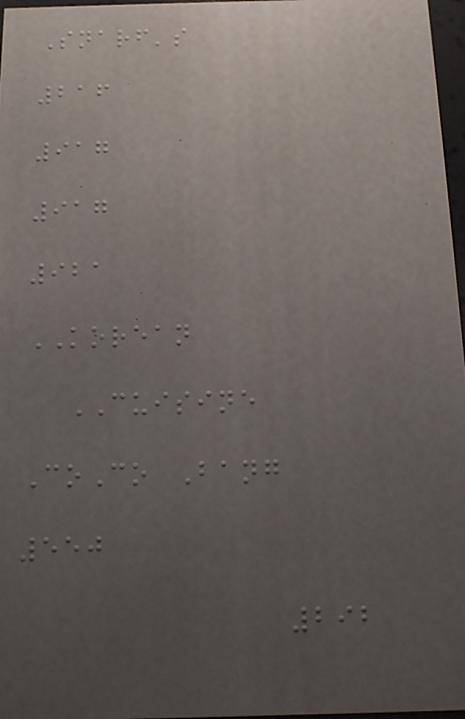Snarf's
216
917
917
921
KOREAN
CUISINE
CoCo Bang
550
292
